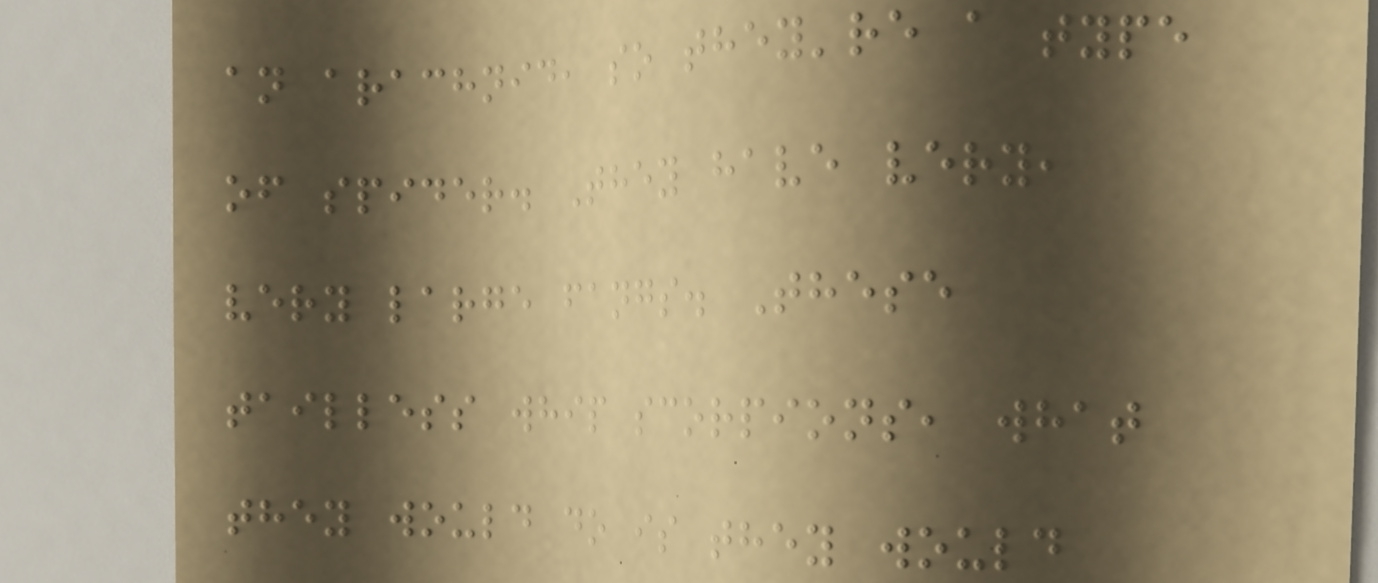an arachnid, so they're a type
of spider. They have very,
very large fangs. These
tailless whip scorpions, what
they would do is they would
